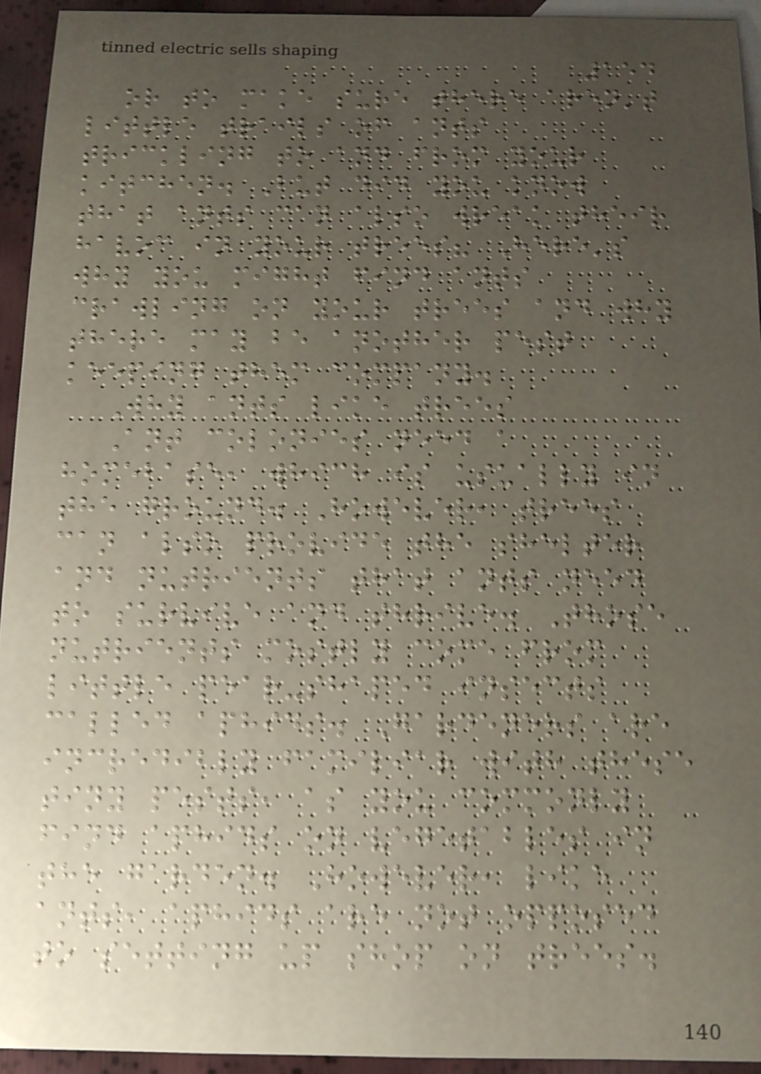154
or to make sure there aren't
little trails of ants
trickling to and from your
kitchen. But did you know
that ants can also wreak their
havoc in your trees? Here's
why you might find ants
crawling on your trees and why
there may be another pest
keeping them company.
Why ants like trees
Ant colonies need a
homebase, which is usually in
the ground. However, trees
can also provide the shelter
and nutrients that ants need
to survive and thrive. Those
nutrients mostly come from
little pear-shaped insects
called aphids. Gardeners are
incredibly familiar with these
tiny pests, as you commonly
find aphids on vegetables in
the garden. However, like
ants, aphids are not opposed
to setting up shop on trees.
